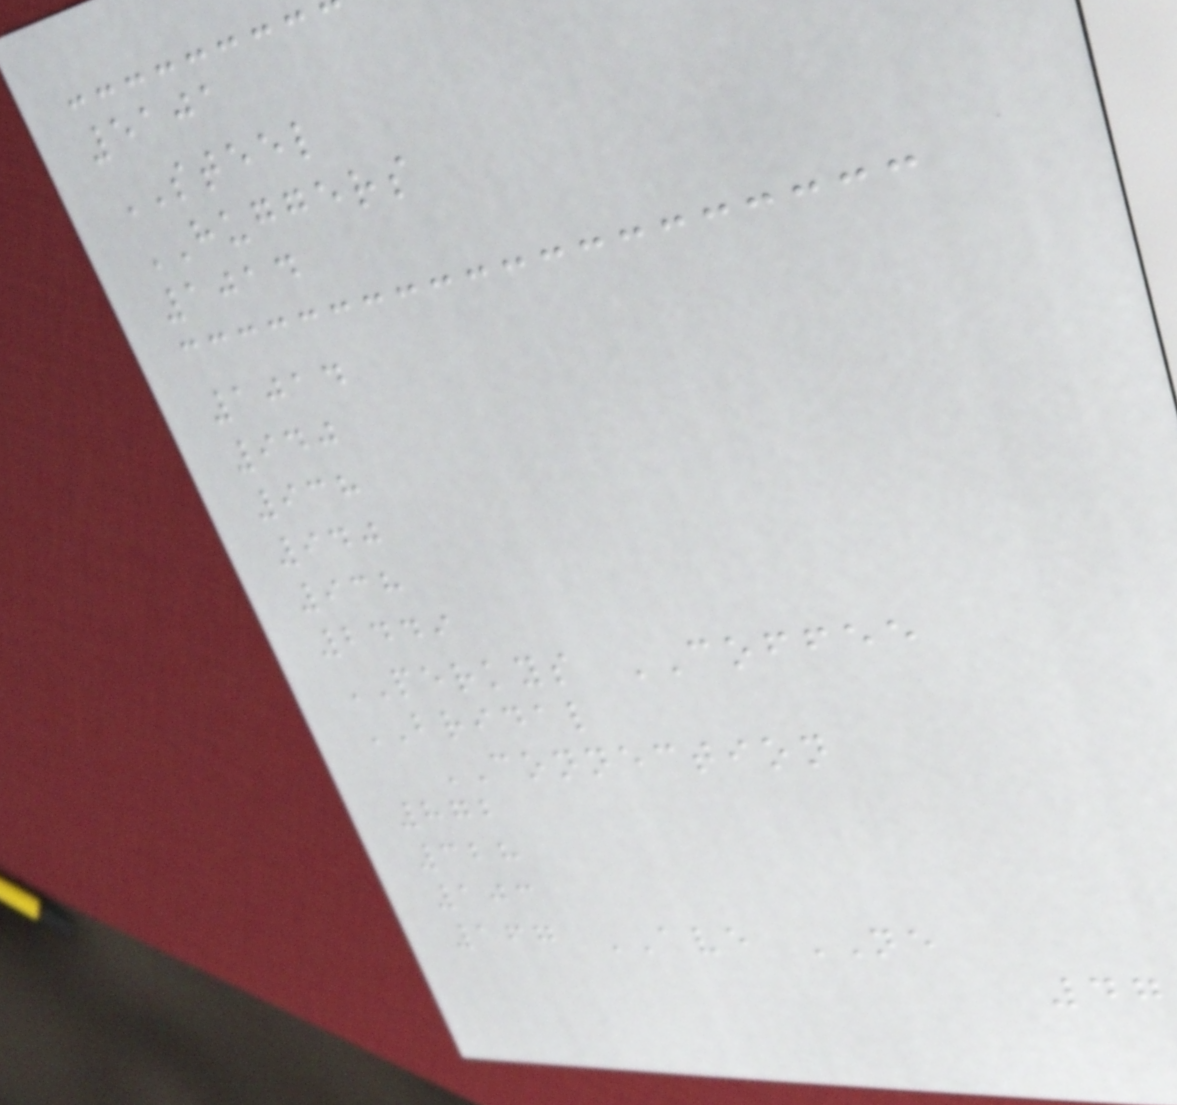5101
STEEL
HUGGERS
1014
1014
940
938
940
938
2449
PERKYS COFFEE
BRIDAL
CONNECTION
872
328
103
167 AVE NE
47
